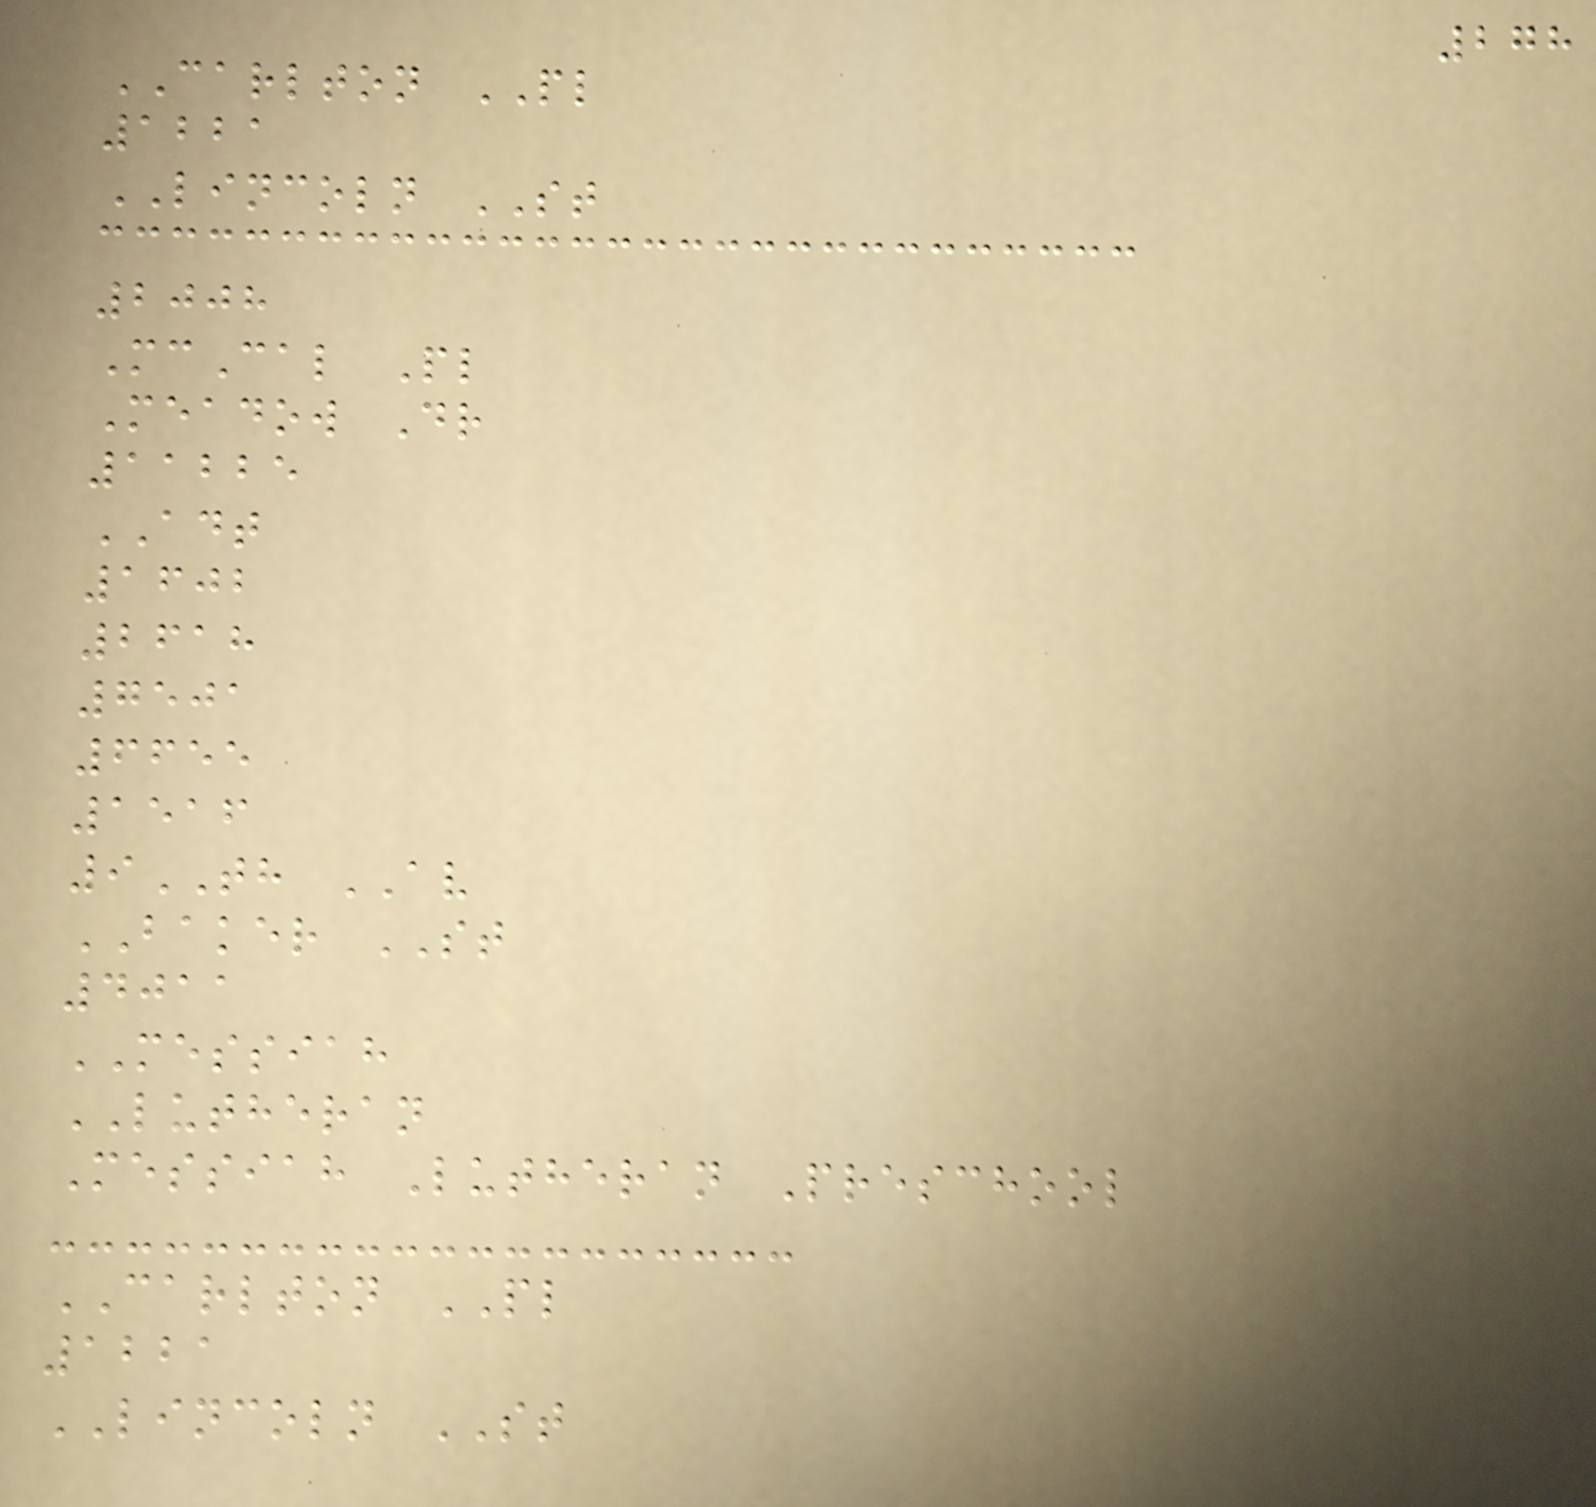278
CARLTON PL
1221
LINCOLN ST
2008
McCal Pl
Meadow Dr
11225
ADT
1602
2618
7501
6655
1516
9TH AV
BAKER ST
4011
MESSIAH
LUTHERAN
Messiah Lutheran Preschool
CARLTON PL
1221
LINCOLN ST
